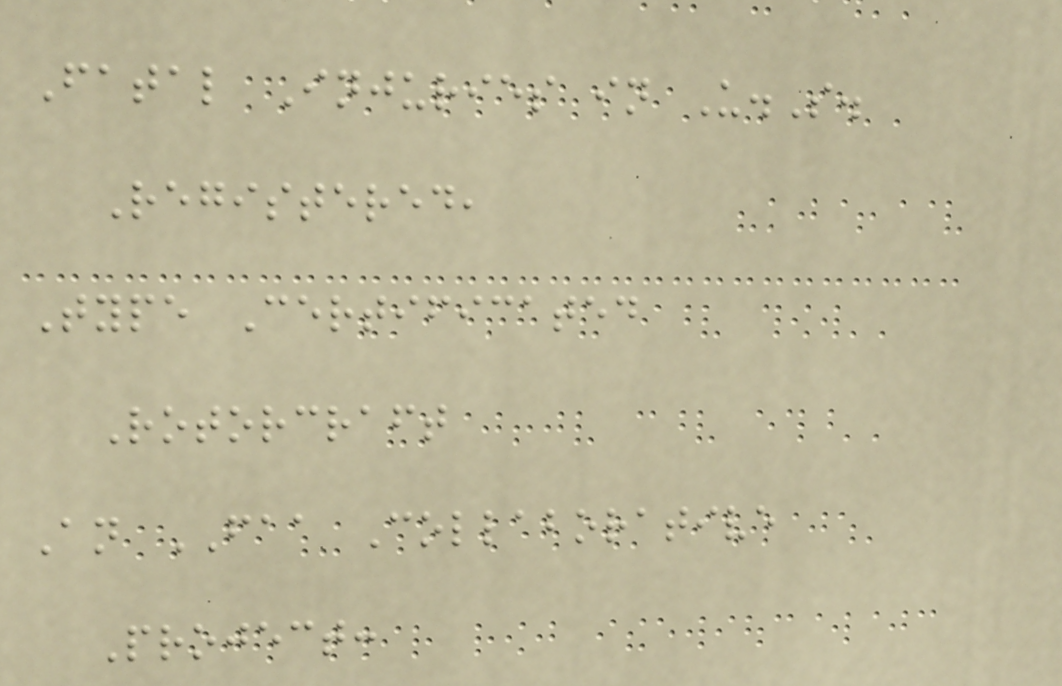Fatal Injuries in U.S.
Registered,
Type Certificated
Rotorcraft
An FAA Collaborative
Project:
